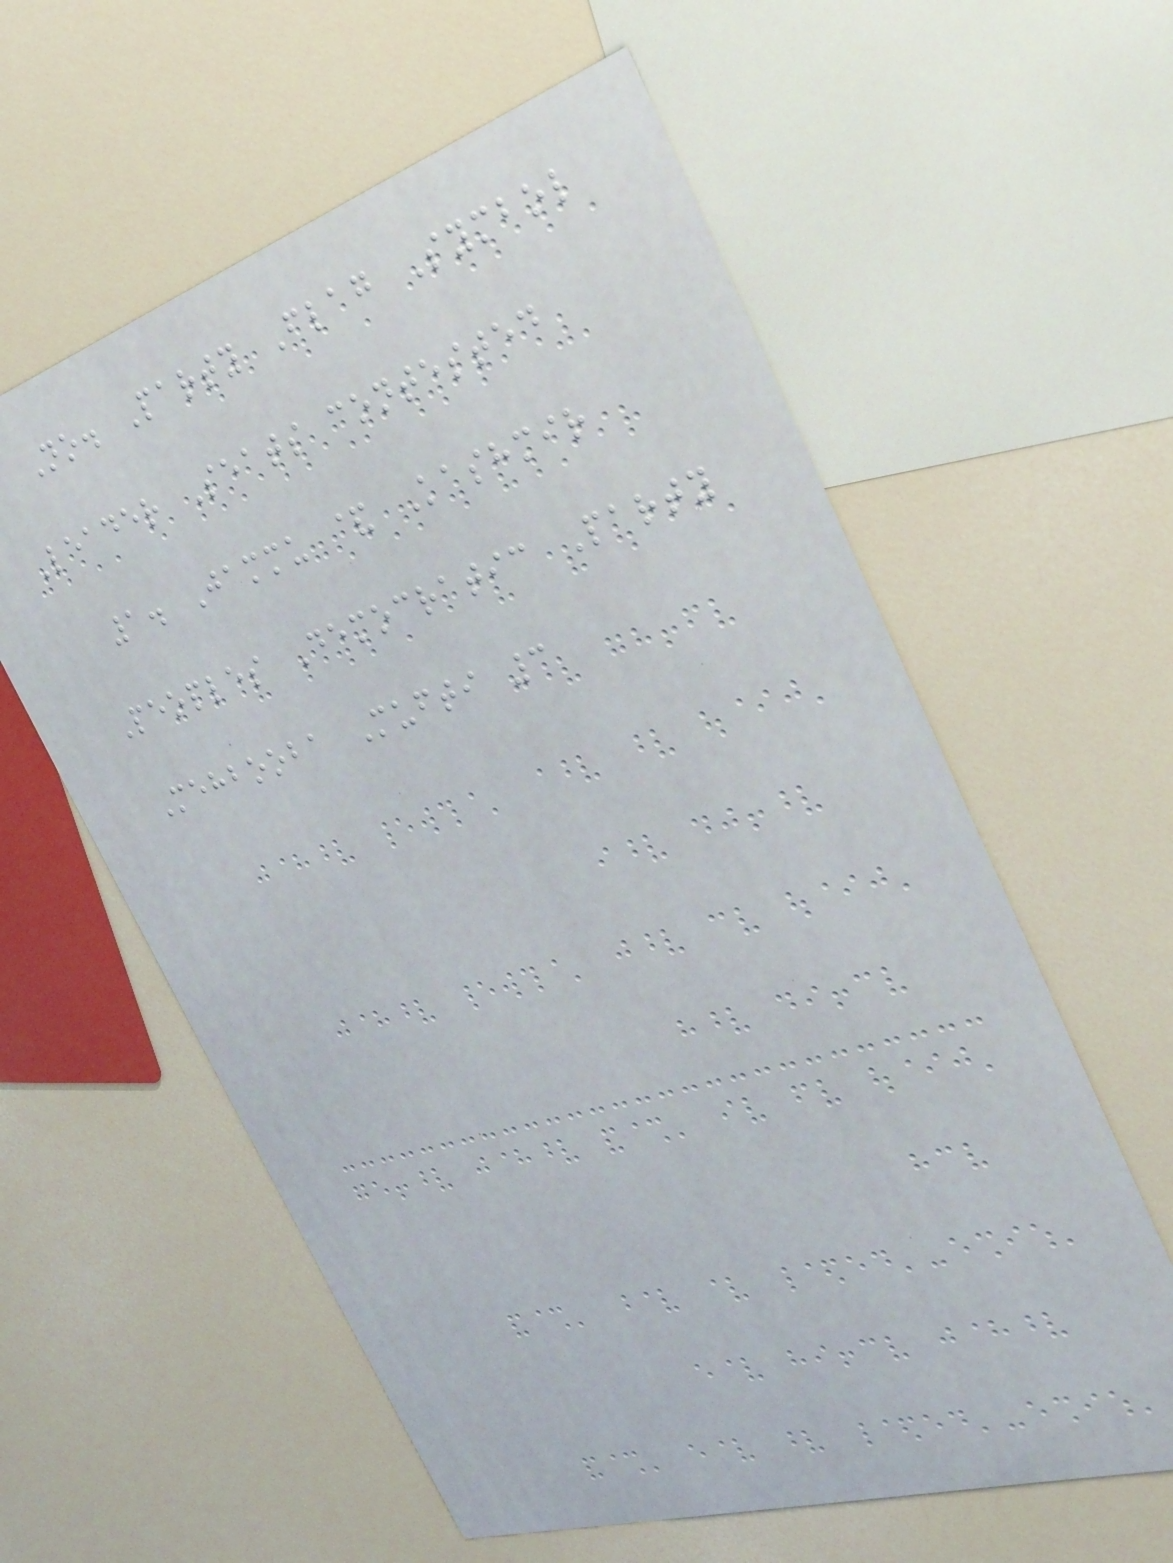No. Party Flag Symbol
Leader Seats contested
1. Jammu & Kashmir
Peoples Democratic Party
Mehbooba Mufti 3
